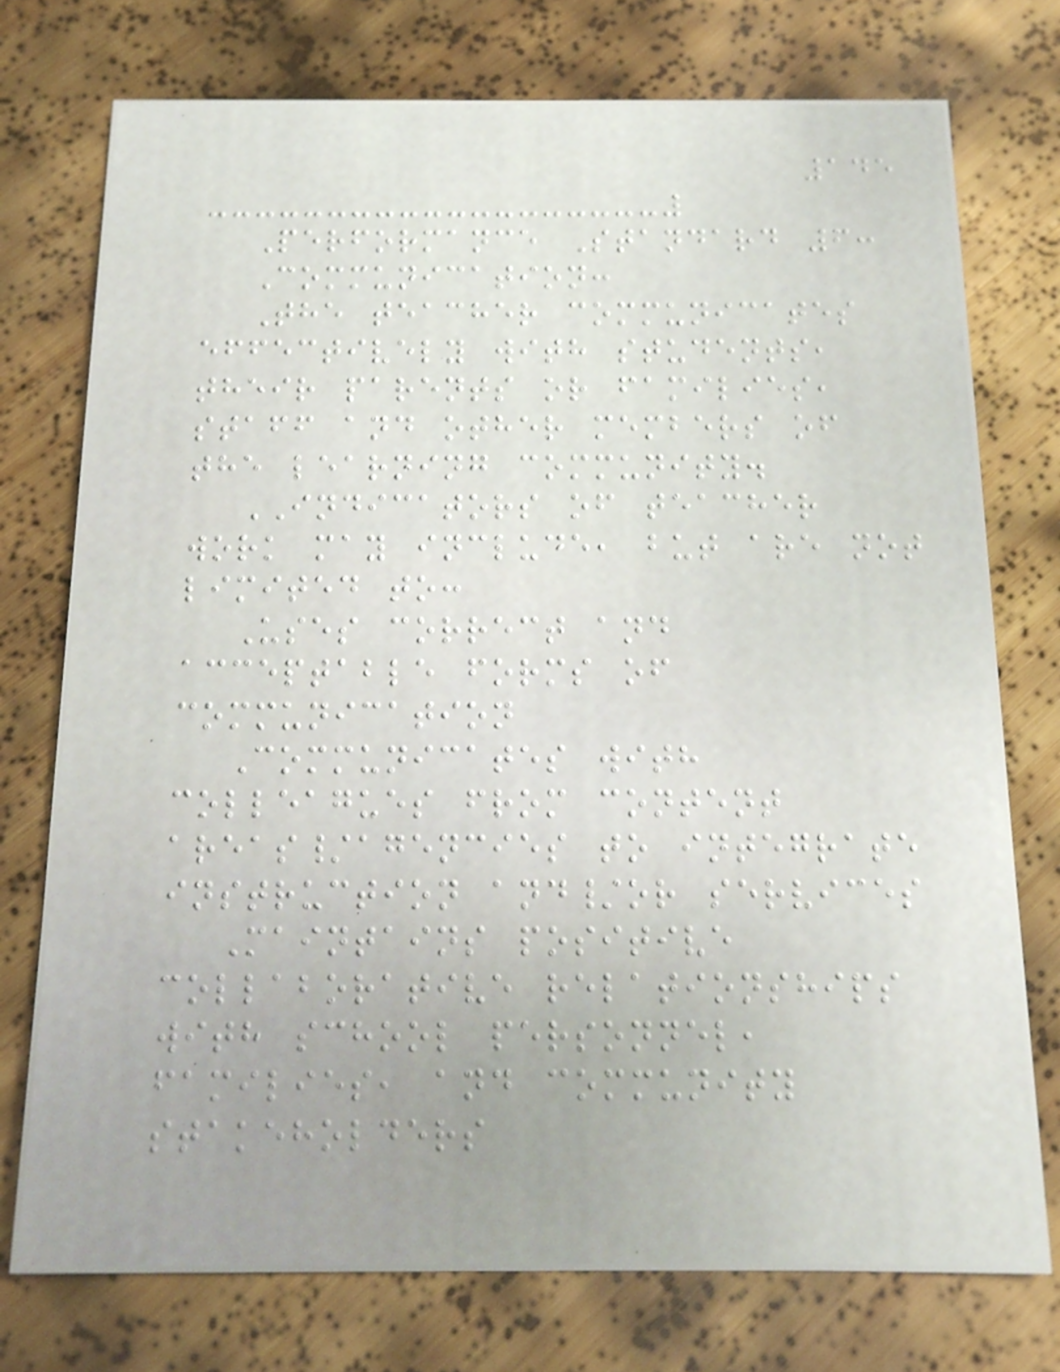145
Performance Standard 6:
Communication:
The teacher communicates
effectively with students,
their parents or families,
staff and other members of
the learning community.
INDICATORS of teacher
work may include, but are not
limited to:
Uses correct and
acceptable forms of
communication
Communicates with
colleagues from content
areas/agencies to integrate
instruction and/or services
Maintains positive
collaborative relationships
with school personnel,
families, and community
stakeholders
